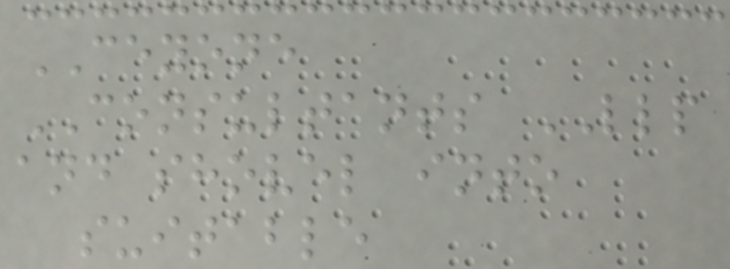CEYONE
CONSULTANTS LLP
and shovel into
suitable
